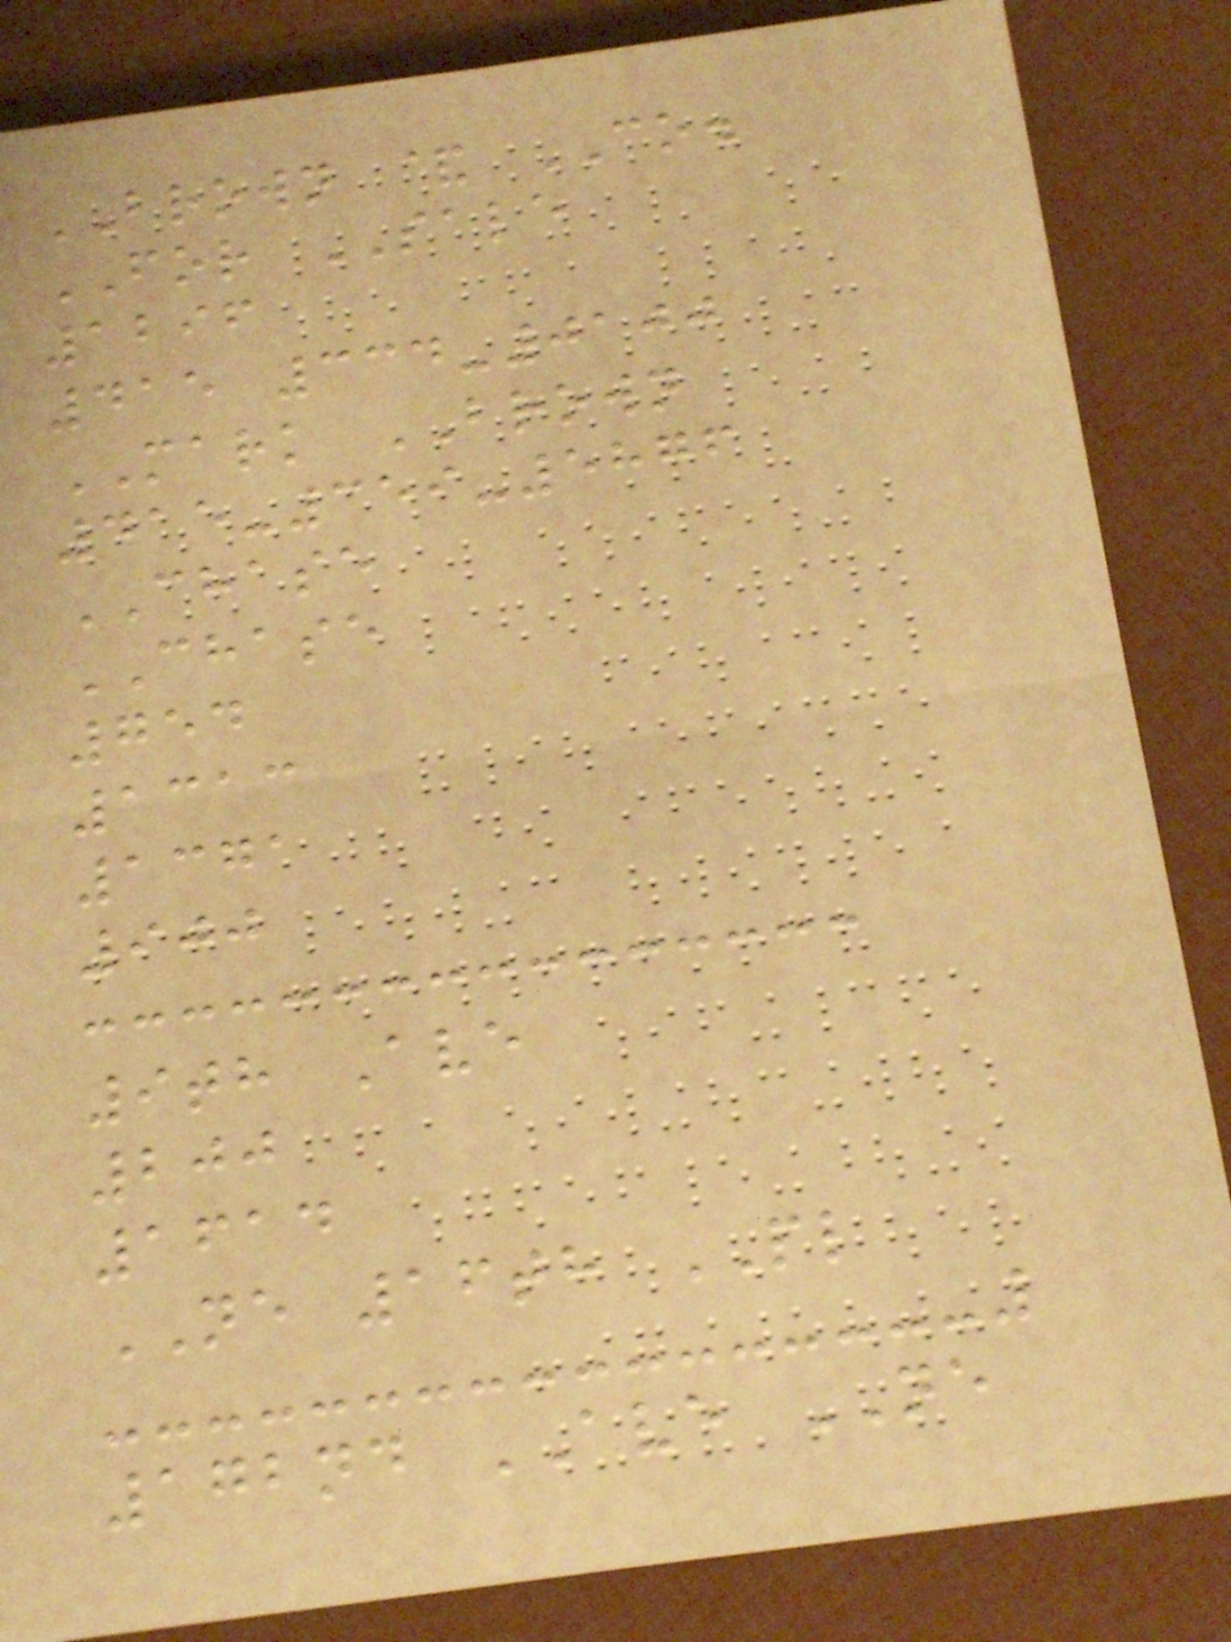BROWN & CO.
FOR SALE
1296
415 334-0100
MARK BROWN
415-359-5876
CHASE
CHASE
754
1313
1371
900
9th Ave
200
1614
NE 16th PL
172nd AVE NE
